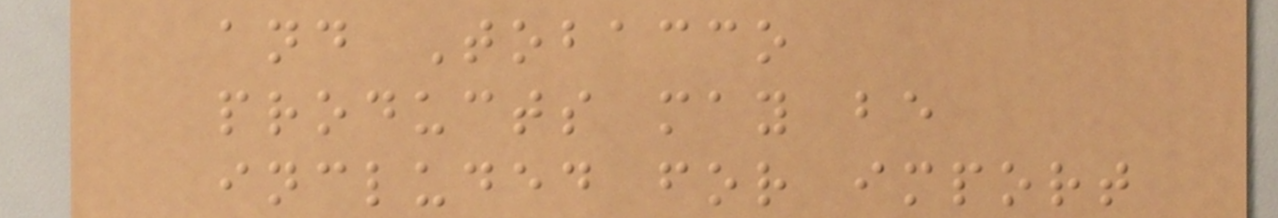and Tobacco
products may be
included for import
